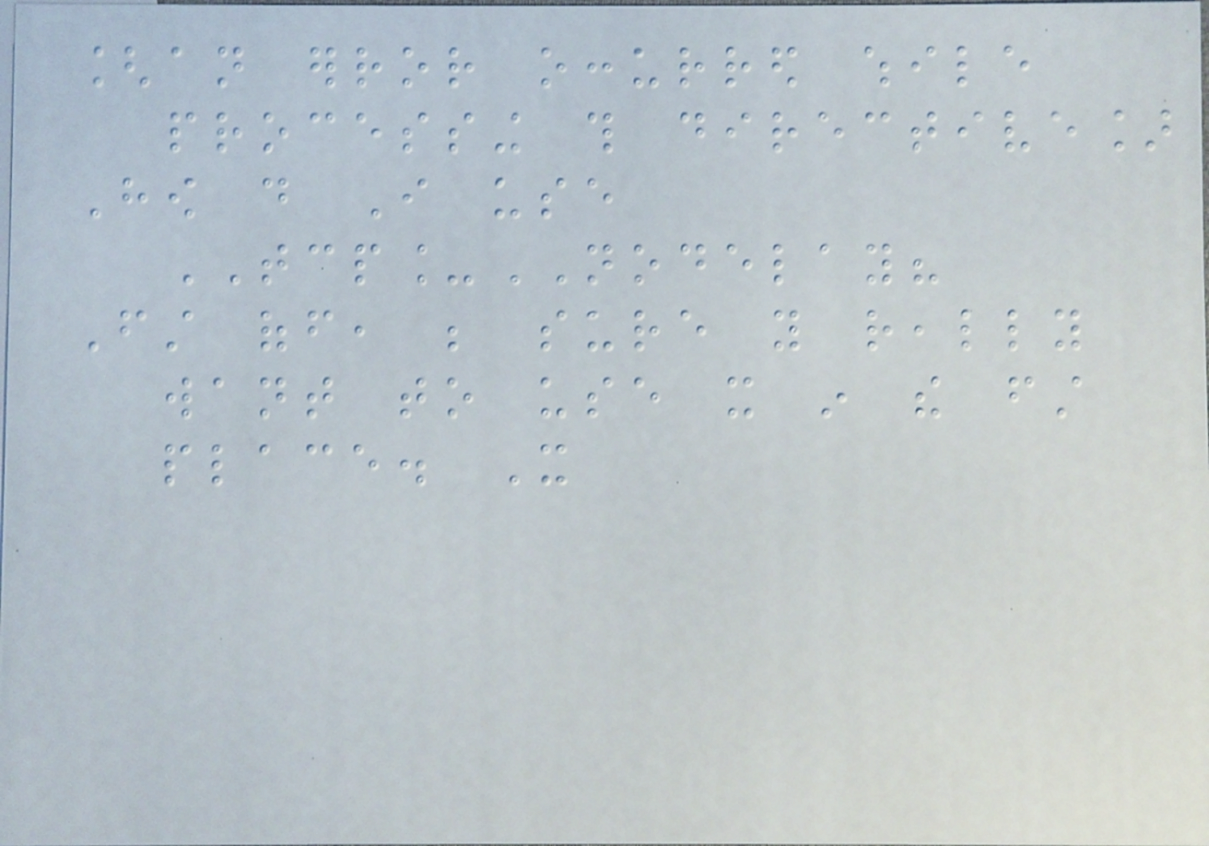[an error occurred while
processing this directive]
How do I use
TCP_NODELAY?
First off, be sure you really
want to use it in the first
place. It
